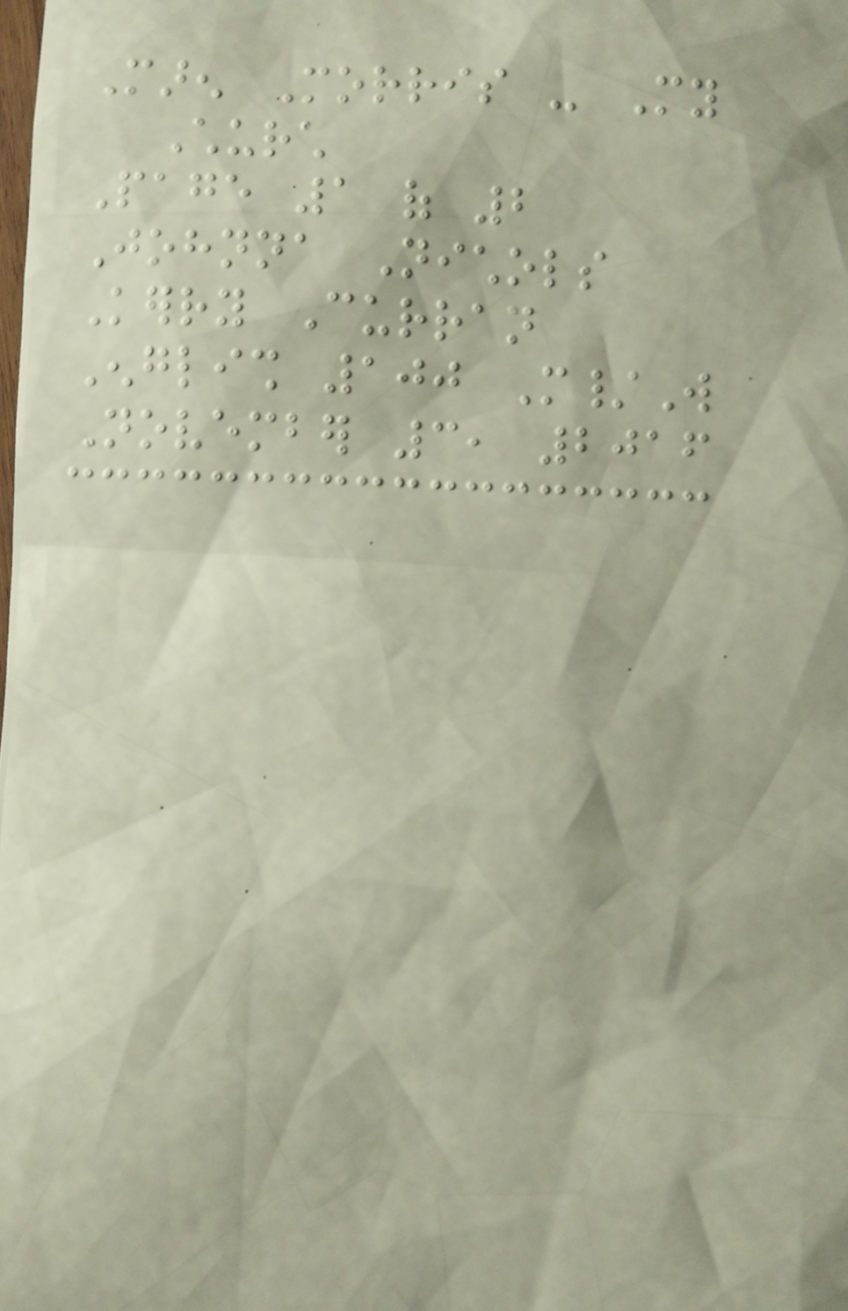Maren Morris - My
Church
Page 1 of 2
Johnna Nichols
Kerry Curran
English 100 M/W
November 3, 2016
